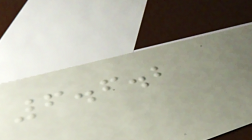6.6.2
